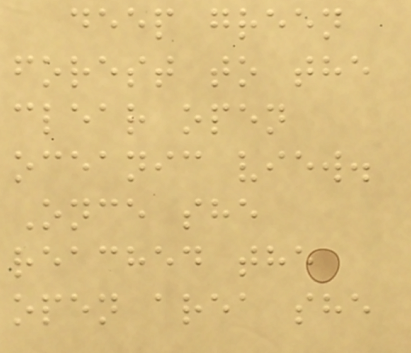deep green
forest to the
clear open
oceanic view.
Once she
reached the
open area she
